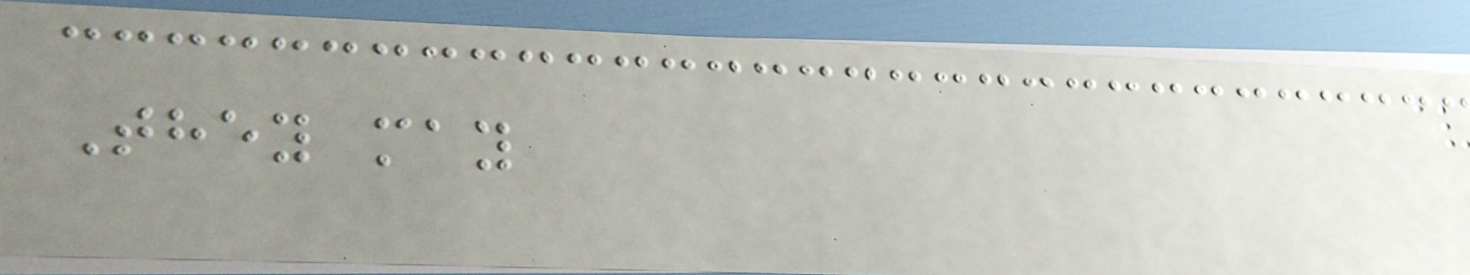They may
